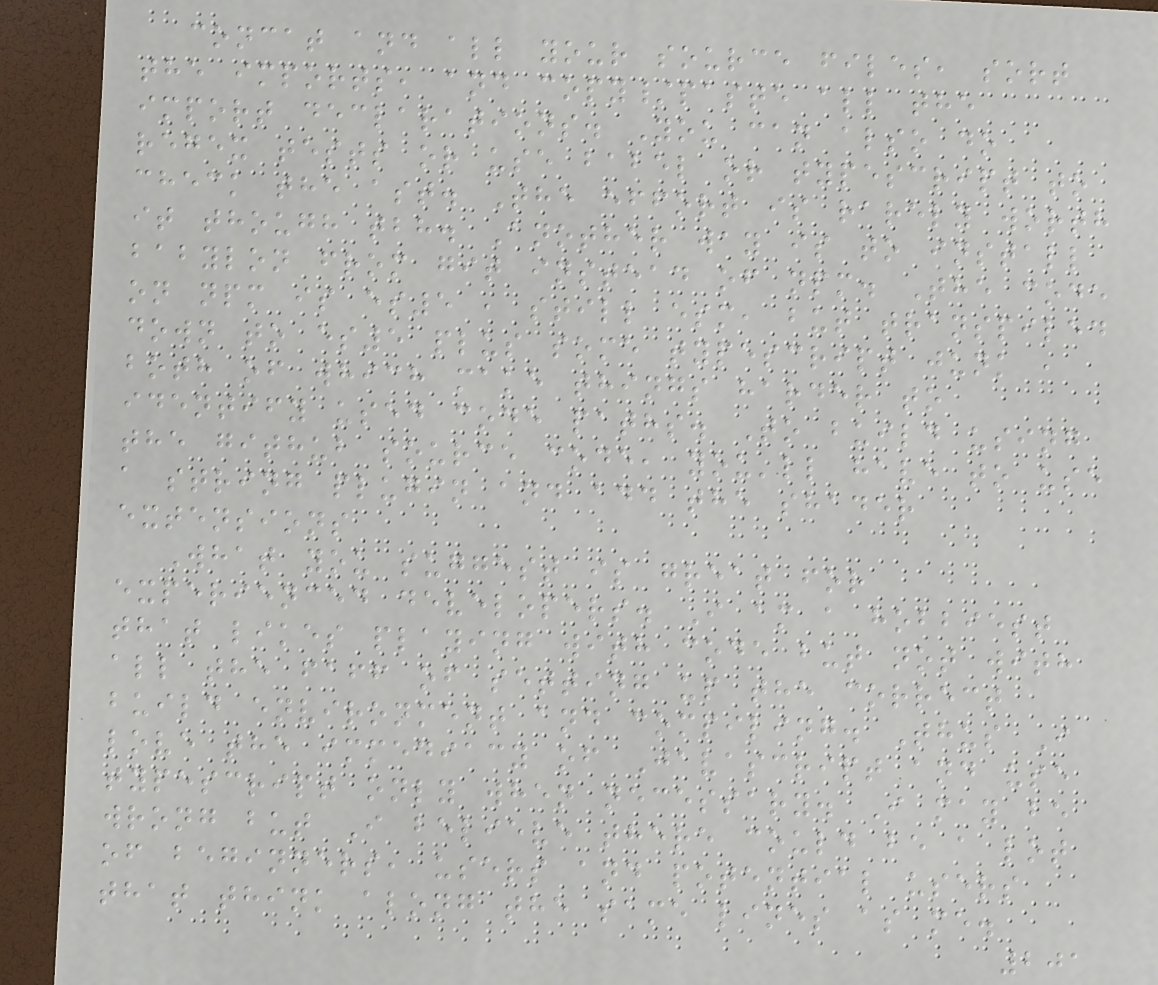concat and all your source files, sort
the imports, and copy/paste all the
import declarations. You can also do
regex tests or use babel or typescript to
check the ast. The effort is rarely worth
it though tbh. Another way is to install
babylon from git instead of npm. The code
on npm is es5 , still esm, but transpiled
down to es5 plus some typescript junk ,
both of which make things harder to
identify used code paths. To build using
the github source code, you'll have to use
a string plugin and add the shader
extensions
What you suggest is great for
experienced developers. I am a hobbiest
that likes playing with code but not with
all the faff of setting up the correct
build environment and compiling. Thus I
love the immediacy of Javascript and use
typescript only when necessary. I may be
wrong but I believe there could be a lot
of beginners, users and potential users
that think along the same lines as me.
201
